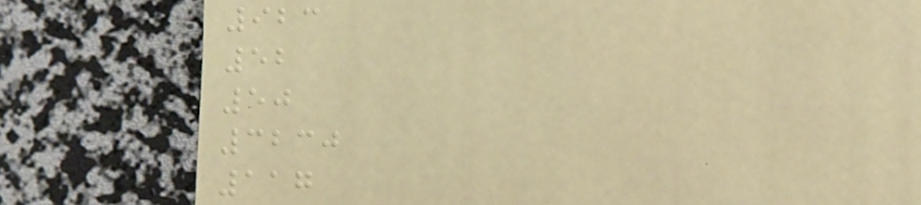923
52
50
3230
117
